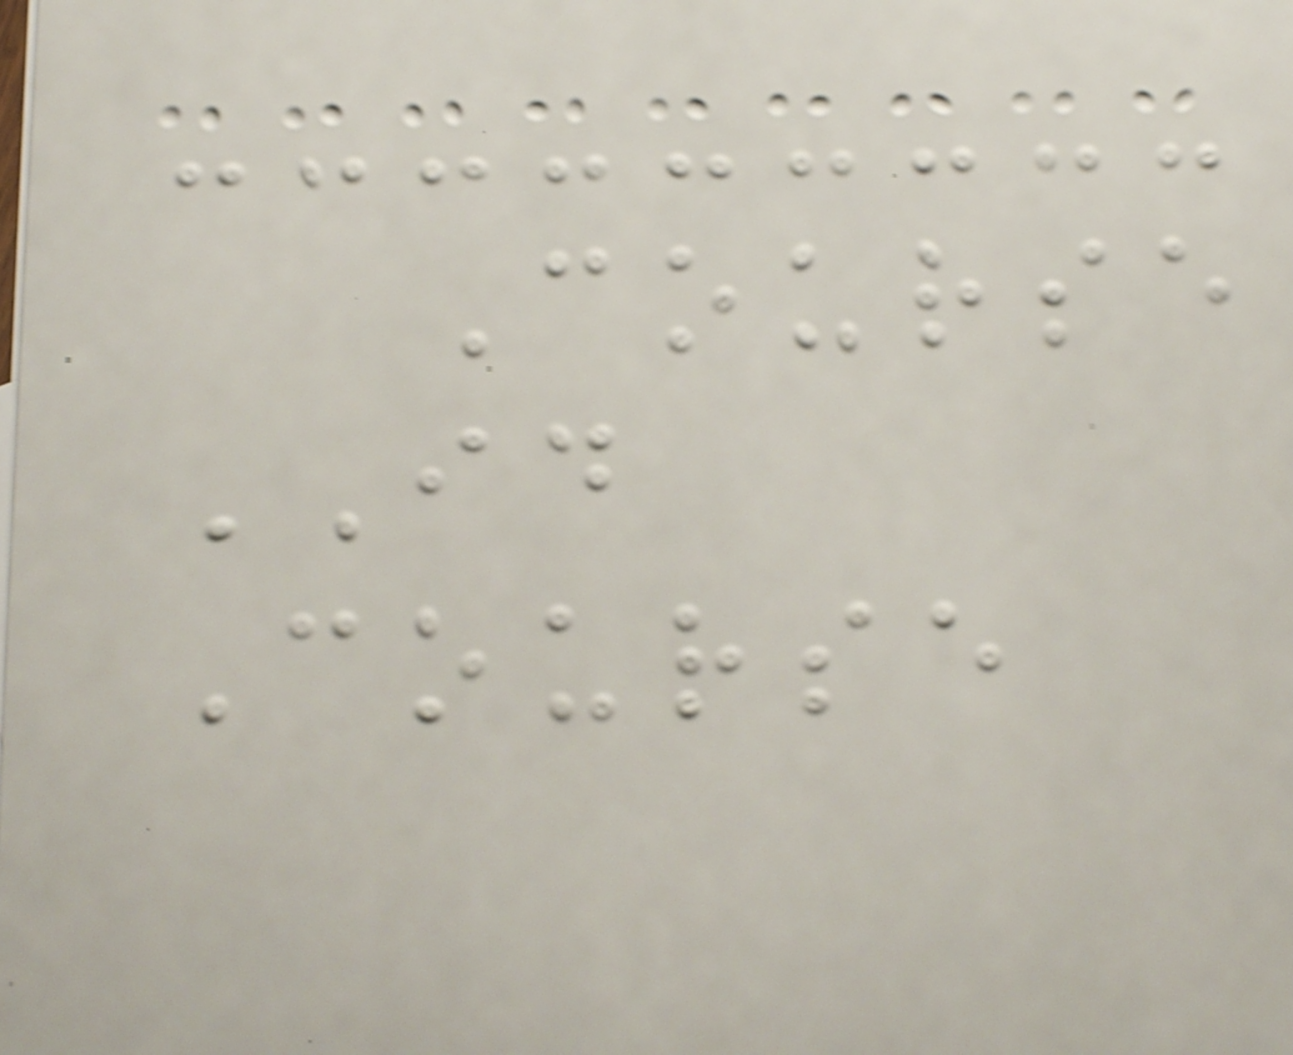Course
ID
Course
